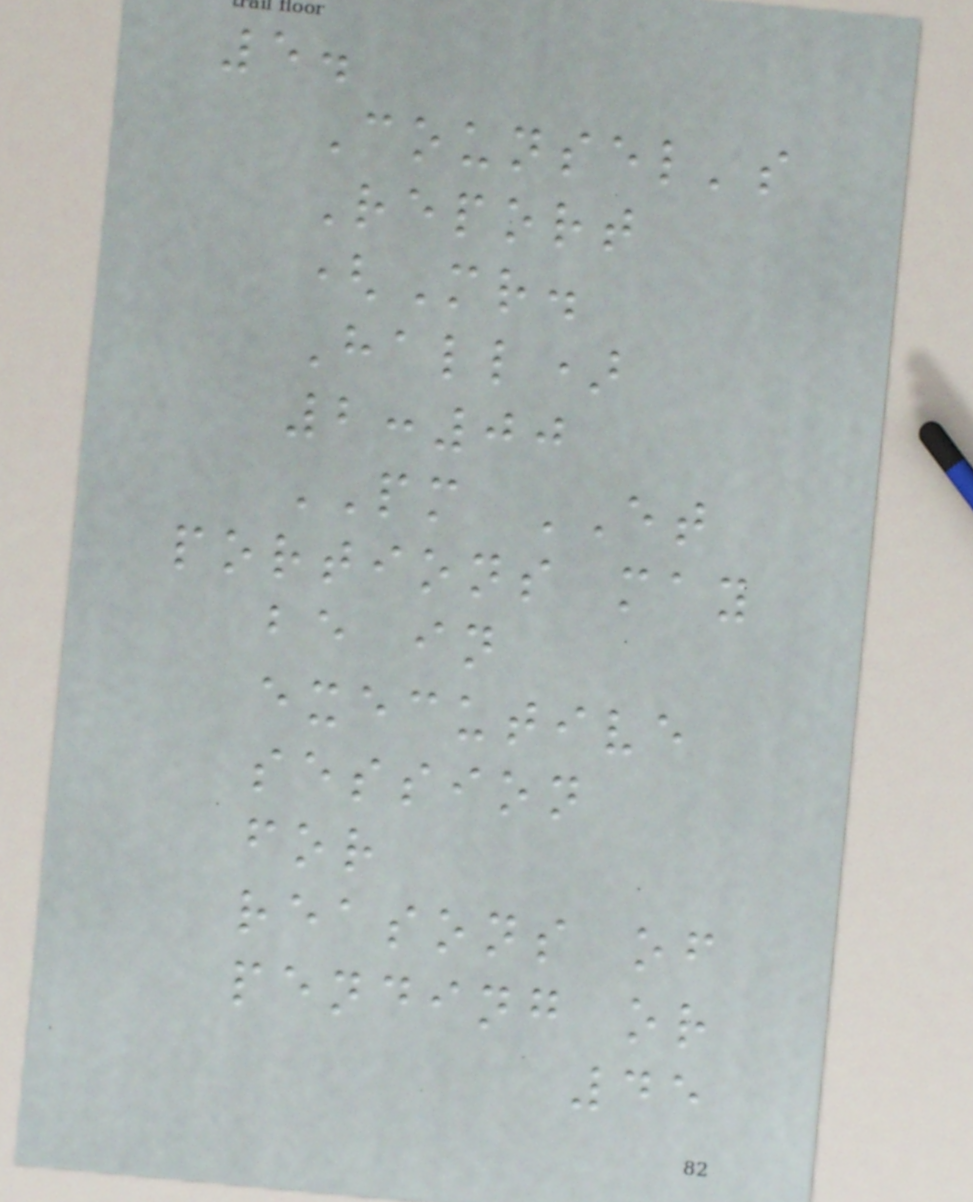5.
Counsel's
Report
(Mr.
Hall)
2:00
PM ET
portions may
be in
executive
session
for
reasons of
pending or
45
